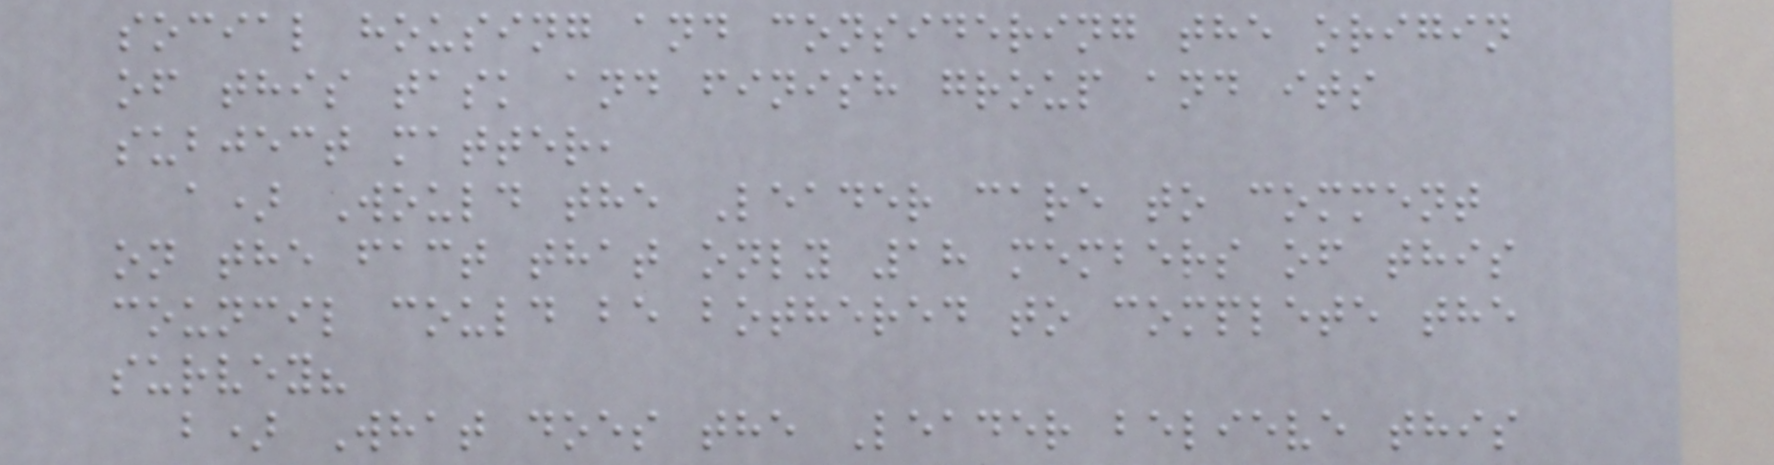social housing and considering the origin
of this task and finish group and its
subject matter,
a) Would the Leader care to comment
on the fact that only 18 members of this
council could be bothered to complete the
survey?
b) What does the Leader believe this
